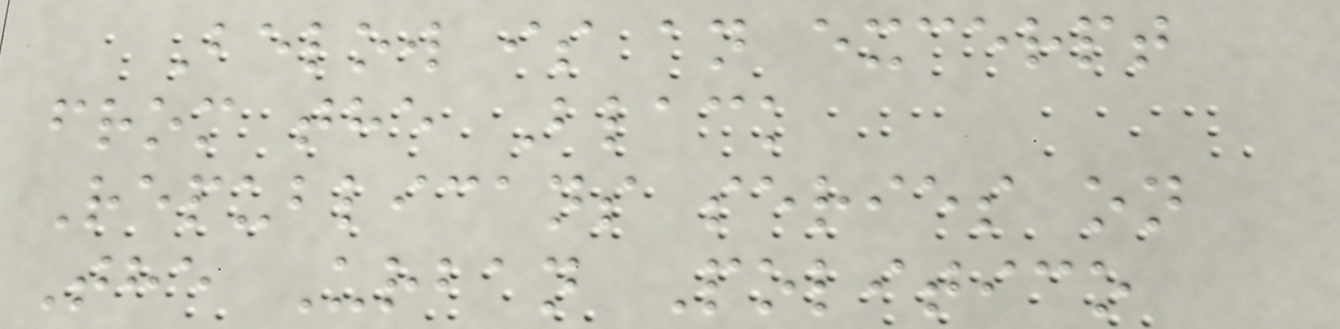Below is an excerpt
from the Black
Republicans series on
The Urban Politico
